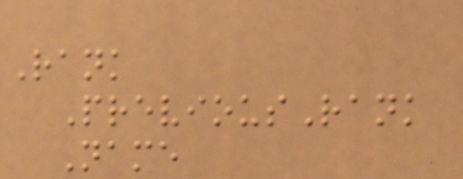Rank
PreviousRank
Name
